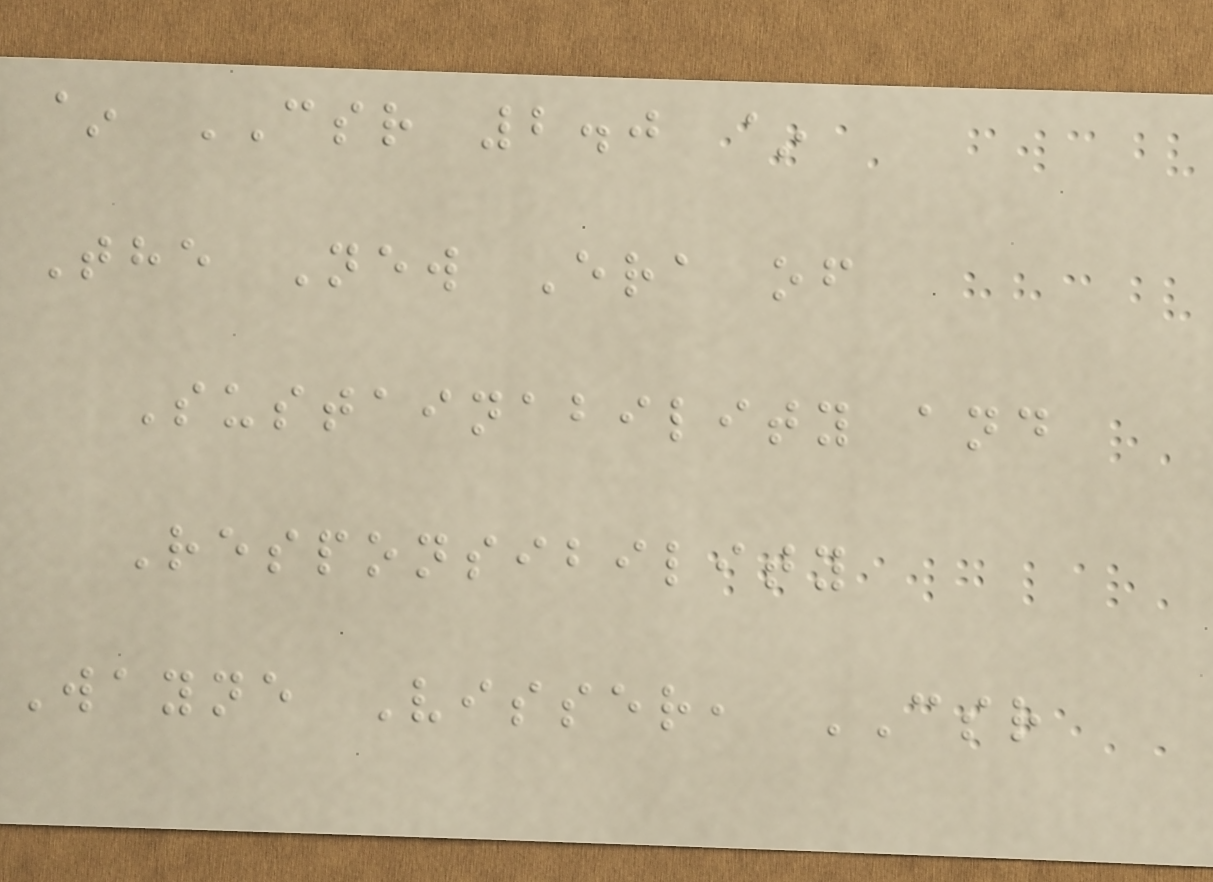~ CSR 2.0 ~
The New Era of
Sustainability and
Responsibility
Wayne Visser, CSR
